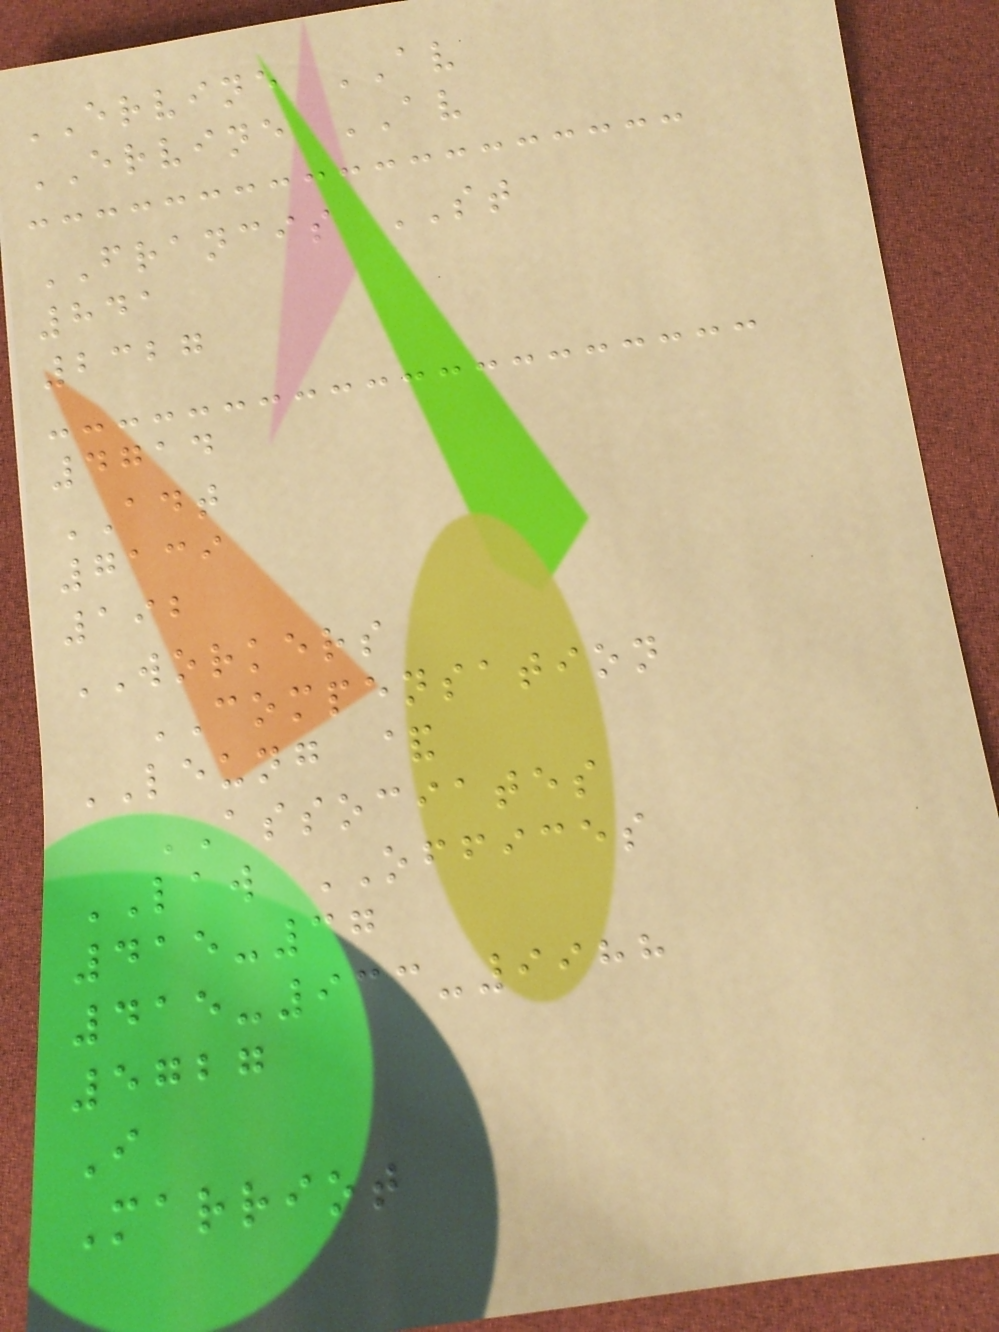ERVINE AV
ERVINE AV
FRANCIS ST
841
2327
4714
ADT
7139
192
WORKERS
COMPENSATION
LEUNG &
ASSOCIATES
LAW OFFICES
415-37
415-933-9988
5727
I
Marriot
